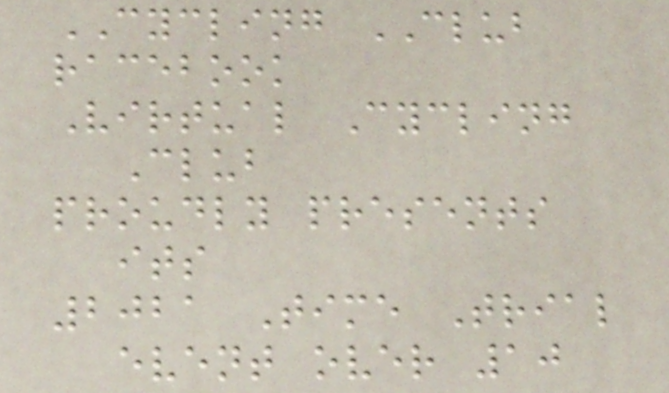CYCLING CLUB
racebook
Virtual Cycling
Club
proudly presents
its
2021 Time Trial
event over 10
